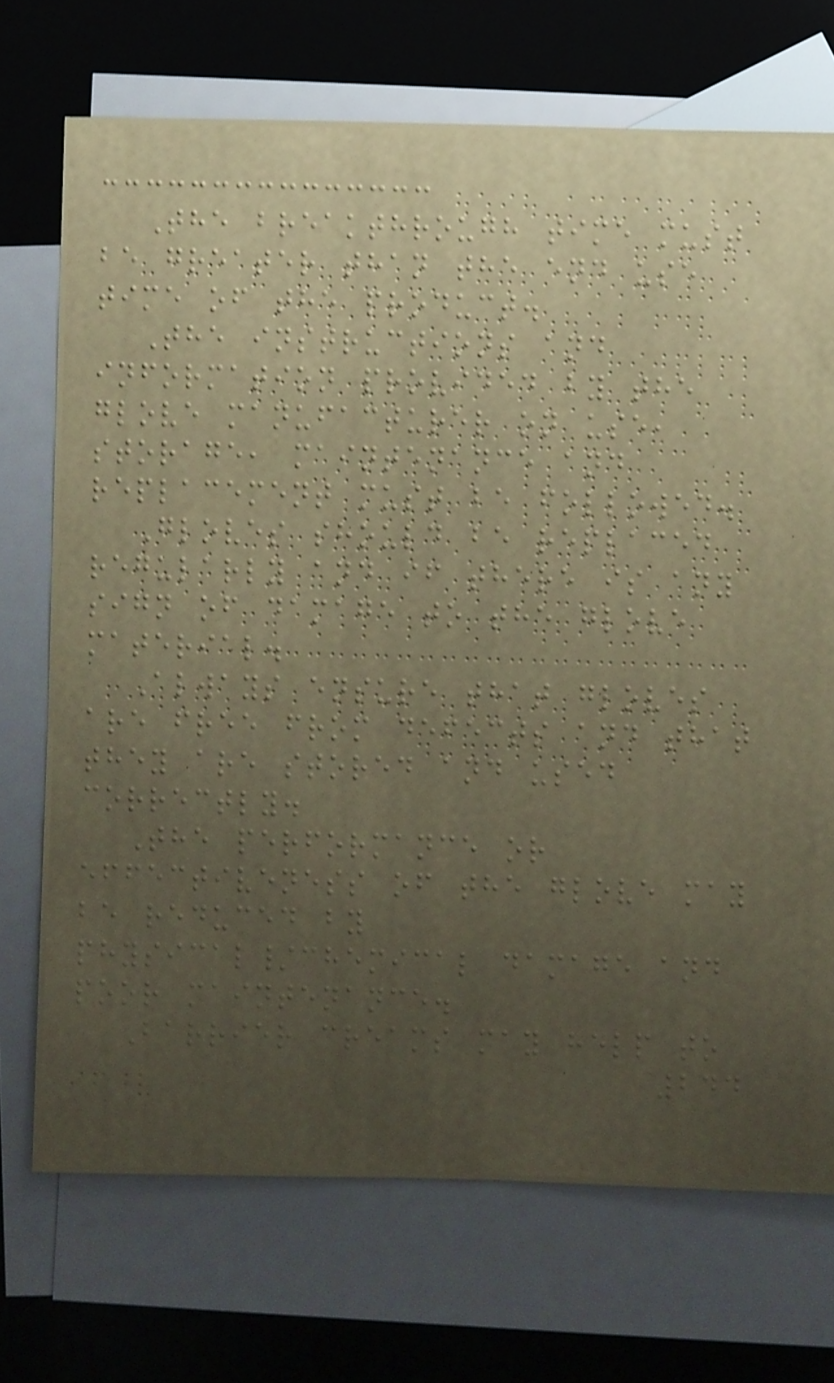The breakthrough time must
be greater than the end use
time of the product.
The instructions and
information provided by the
glove manufacturer on use,
storage, maintenance and
replacement must be followed.
Gloves should be replaced
regularly and if there is any
sign of damage to the glove
material.
Always ensure that gloves
are free from defects and that
they are stored and used
correctly.
The performance or
effectiveness of the glove may
be reduced by
physical/chemical damage and
poor maintenance.
Barrier creams may help to
244
